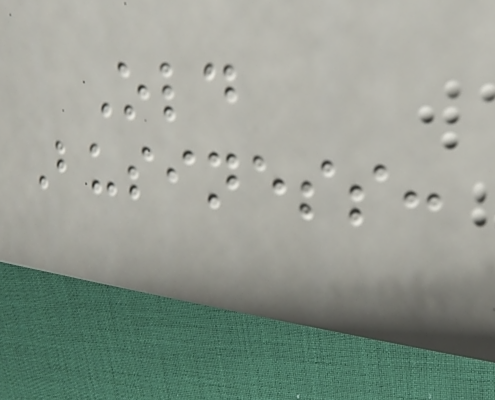Old
Business:
